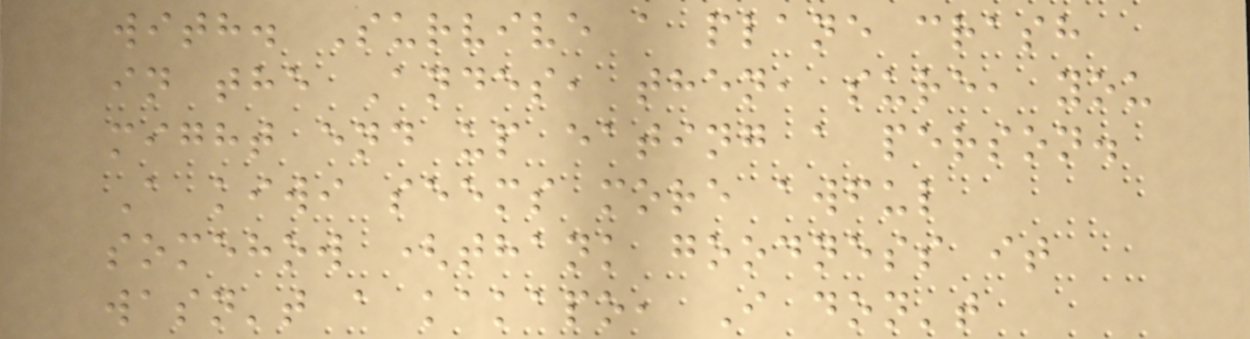with. Survive a plane crash
in the Andes, then, sure, you
might end up eating a person.
A kiwi seems more awful
somehow (thank goodness it
wasn't a kakapo, I don't
